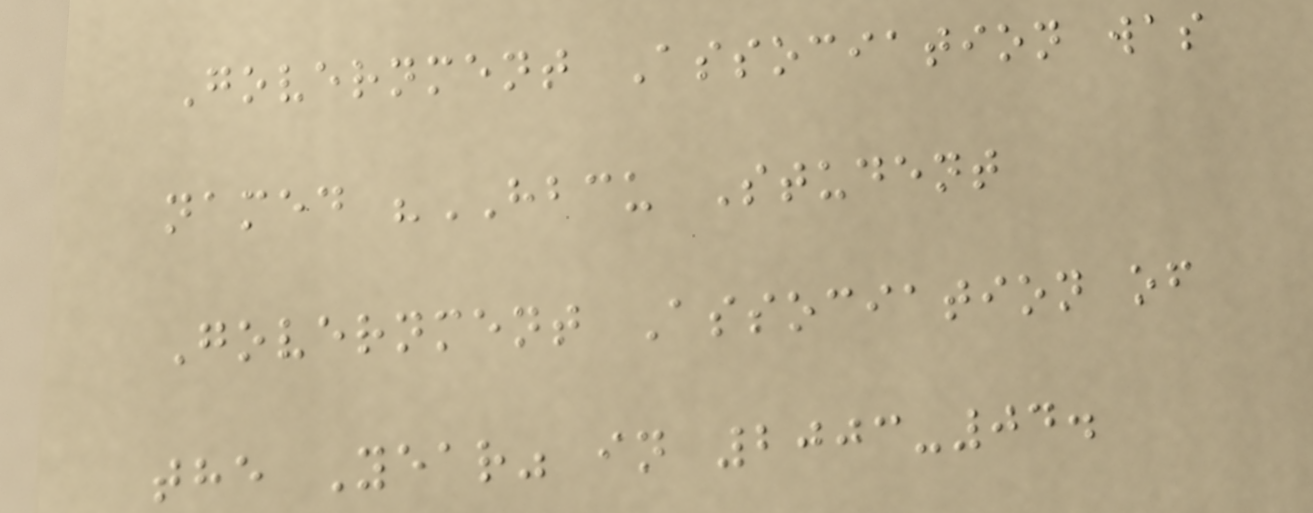Government Association was
named "HBCU Student
Government Association of
the Year" in 2003-04.
